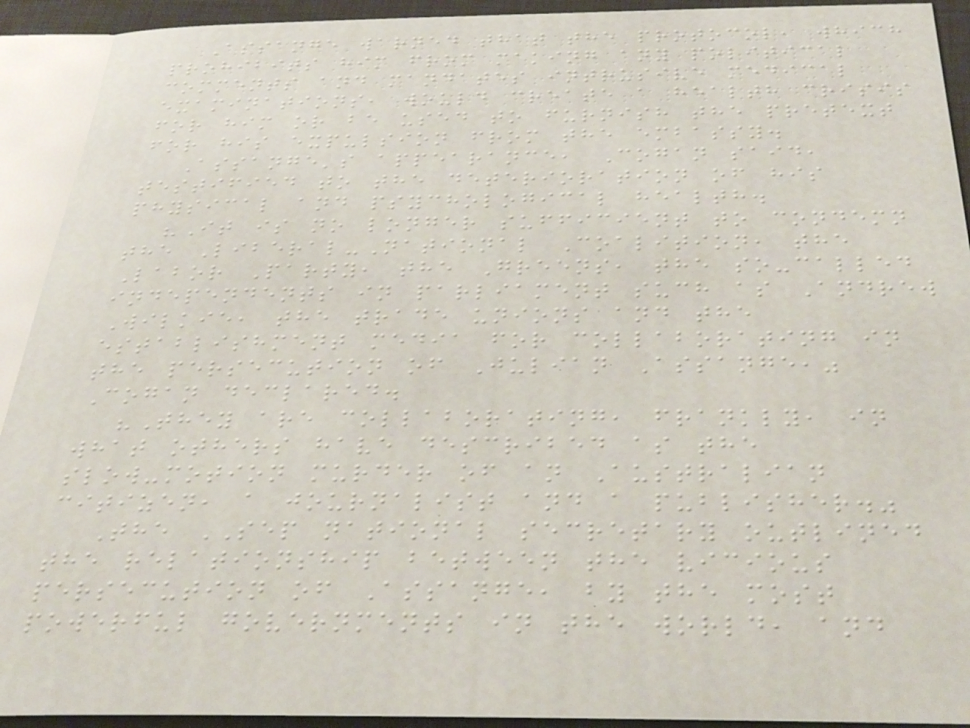Assange warned that the protocol, which
prohibits him from making any political
comments and mandates intrusive medical
examinations, would create a health crisis
for him or be used to furnish the pretext
for his expulsion from the embassy.
Assange's appearance, Cogan said,
testified to the deterioration of his
physical and psychological health.
"It is no longer sufficient to condemn
the Liberal-National Coalition, the
Labor Party, the Greens, the so-called
independents in parliament such as Andrew
Wilkie, the trade unions and the
establishment media for collaborating in
the persecution of Julian Assange,"
Cogan declared.
"They are collaborating, frankly, in
what others have described as the
slow-motion murder of an Australian
citizen, a journalist and a publisher."
The SEP national secretary outlined
the relationship between the vicious
persecution of Assange, by the most
powerful governments in the world, and
